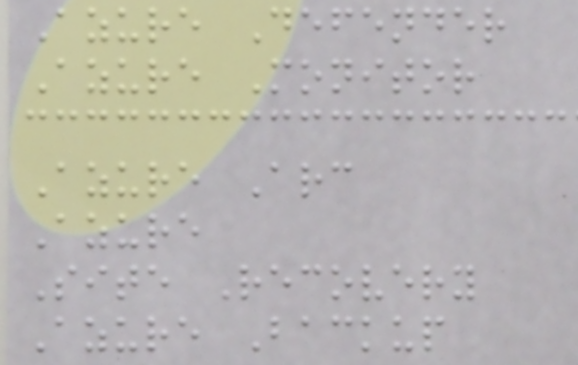Azure Defender
Azure Monitor
Azure Arc
Azure
Site Recovery
Azure Backup
